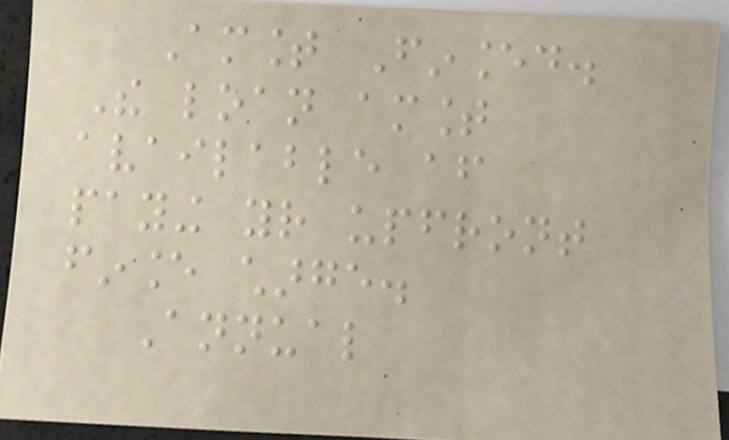Amount Financed.
The loan amount
available after
paying your upfront
finance charge.
Annual
